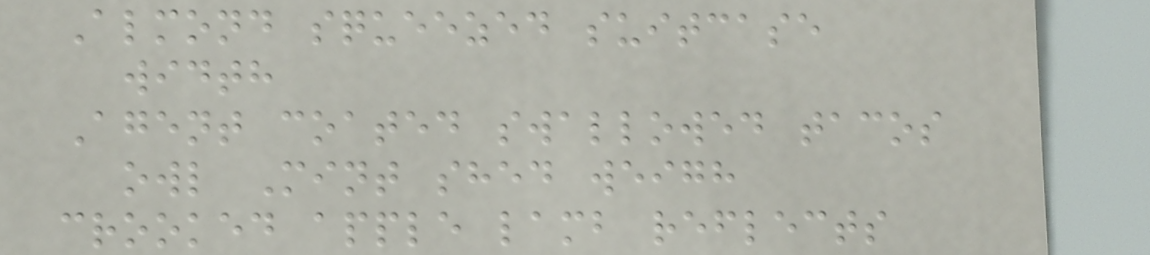Almond squeezed suitcase
width
Agent coated swallowed tacos
owl Mint shed weigh
crooked apple lamb reflects
